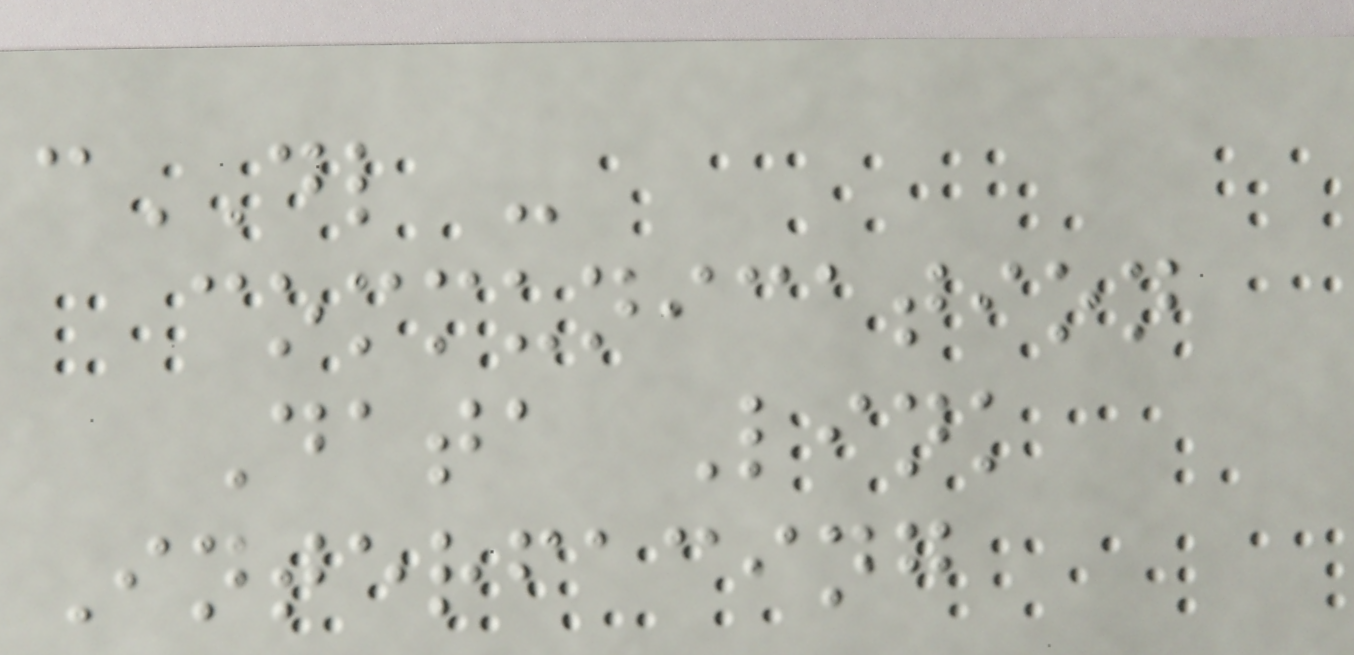cDL -
communication
Data Link
Interfacing
